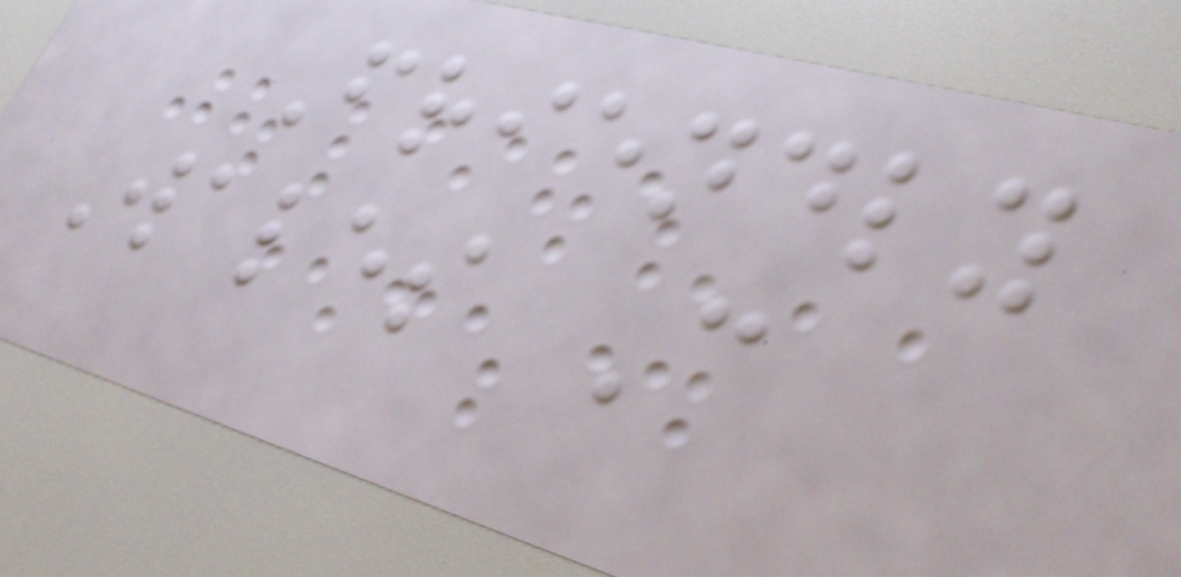Friendly
Wales C
